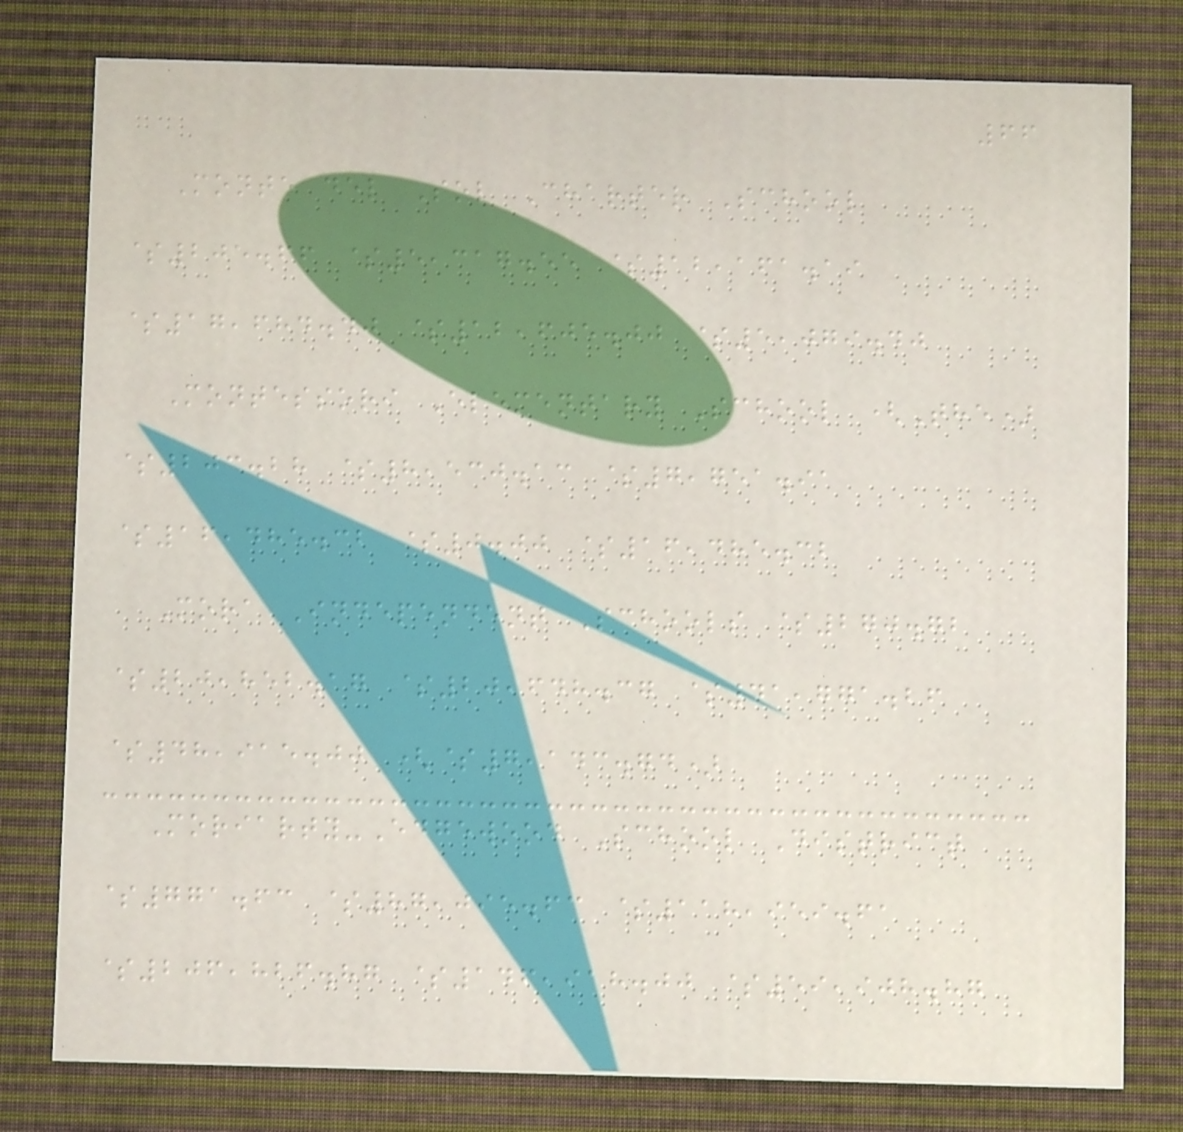66
Monte del Sol Charter School
$205.66 $5,317.55 $12,161.19
$17,684.40 $12,605.00 $5,079.40
Montessori Elementary School (The)
$203.28 $8,530.13 $7,751.91
$16,485.32 $0.00 $16,485.32
Mora Independent Schools $270.72
$20,852.17 $20,648.37 $41,771.26
$48,915.00 ($7,143.74)
Moriarty-Edgewood School District
$771.63 $87,095.63 $118,959.61
$206,826.87 $146,918.00 $59,908.87
